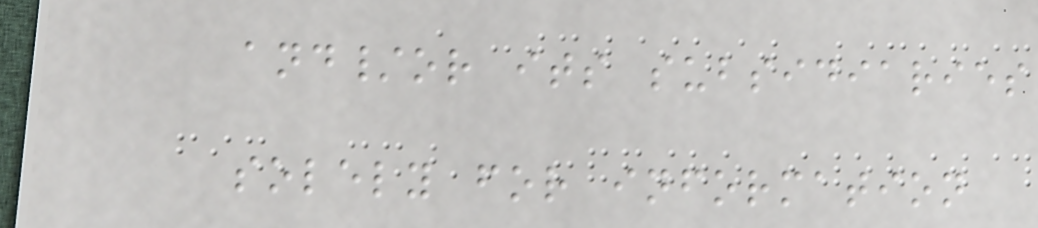and/or its subsidiaries
solely for information
